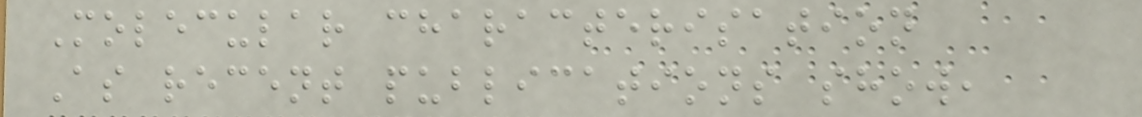Molecular characterisation
As recent publications show,
